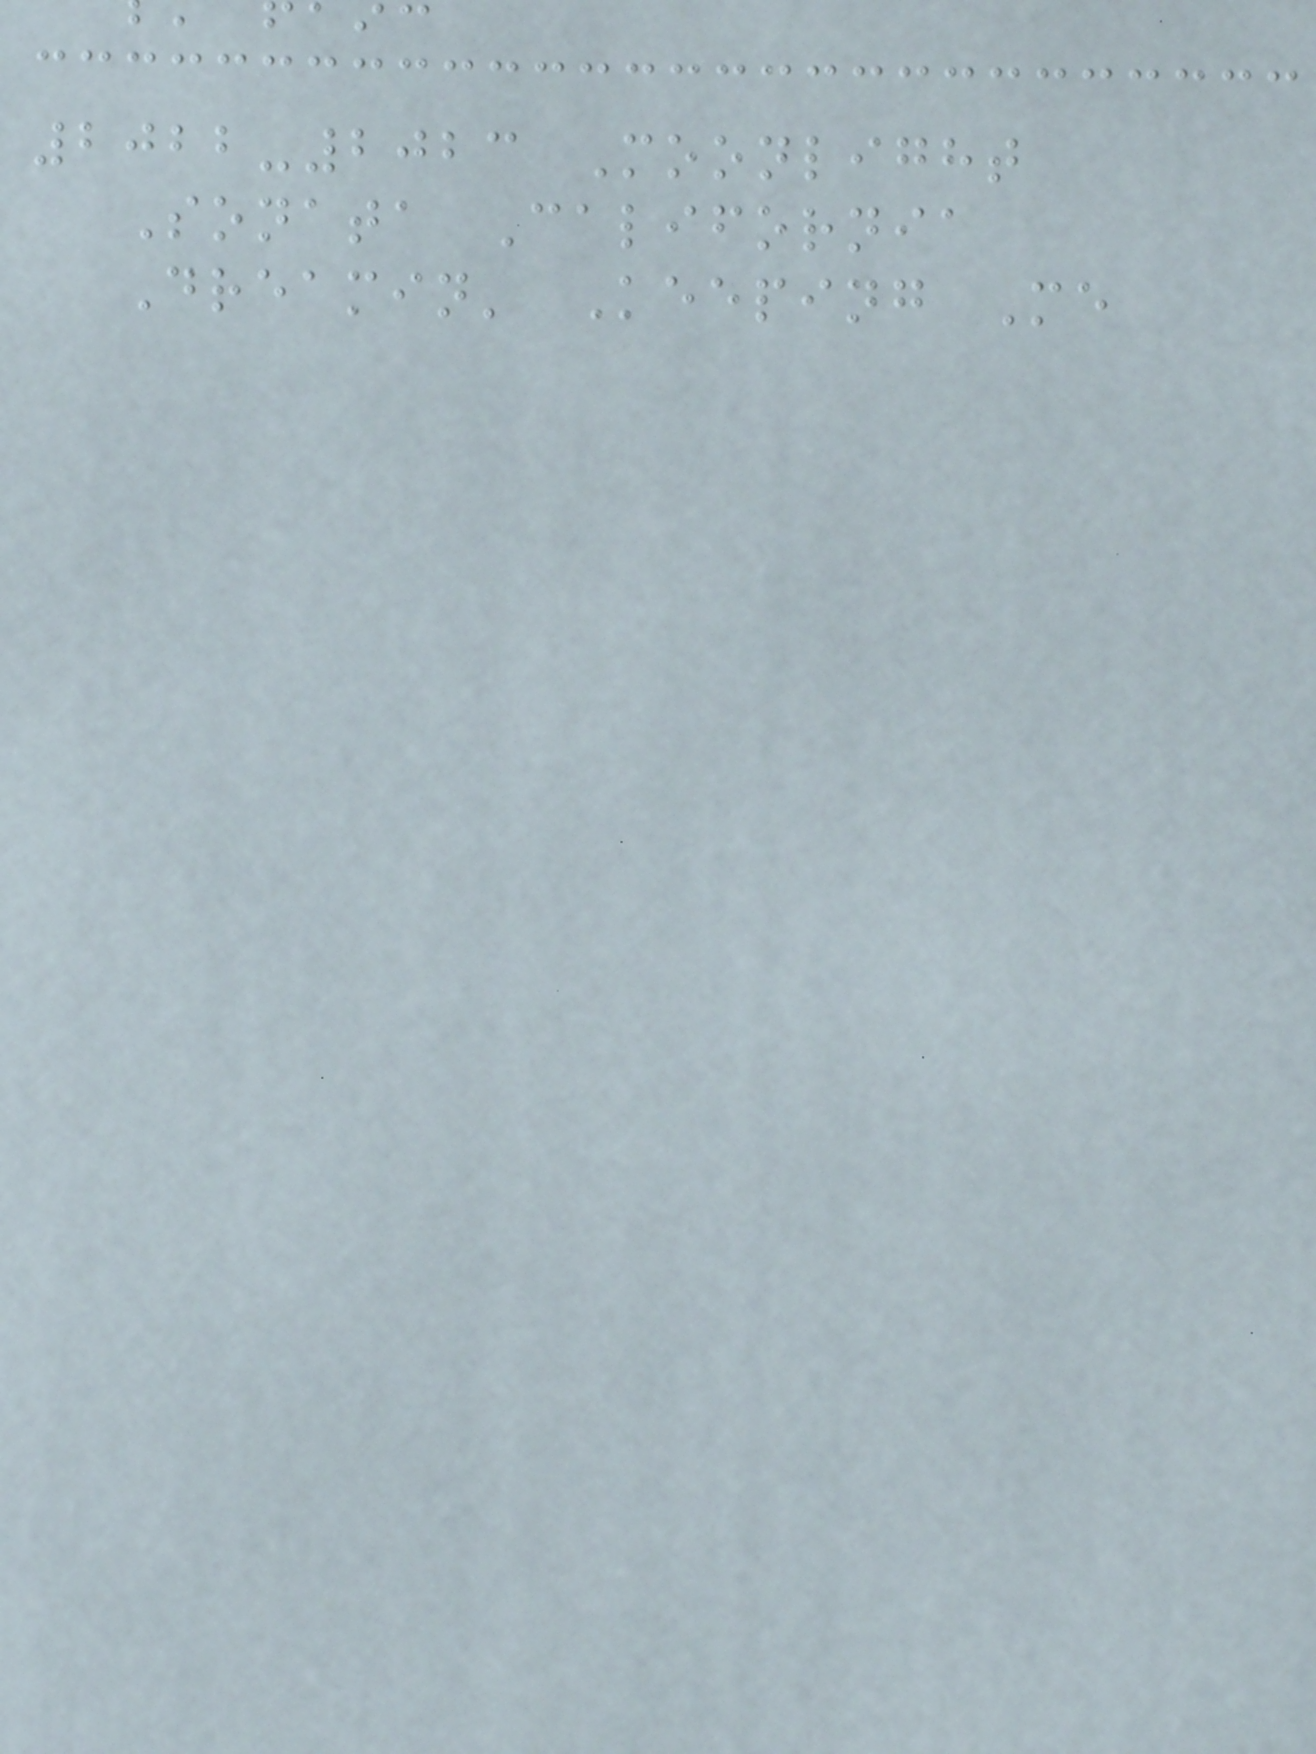2022-2023 Moonlight
Sonata California
Dreamin' Keeping Me
